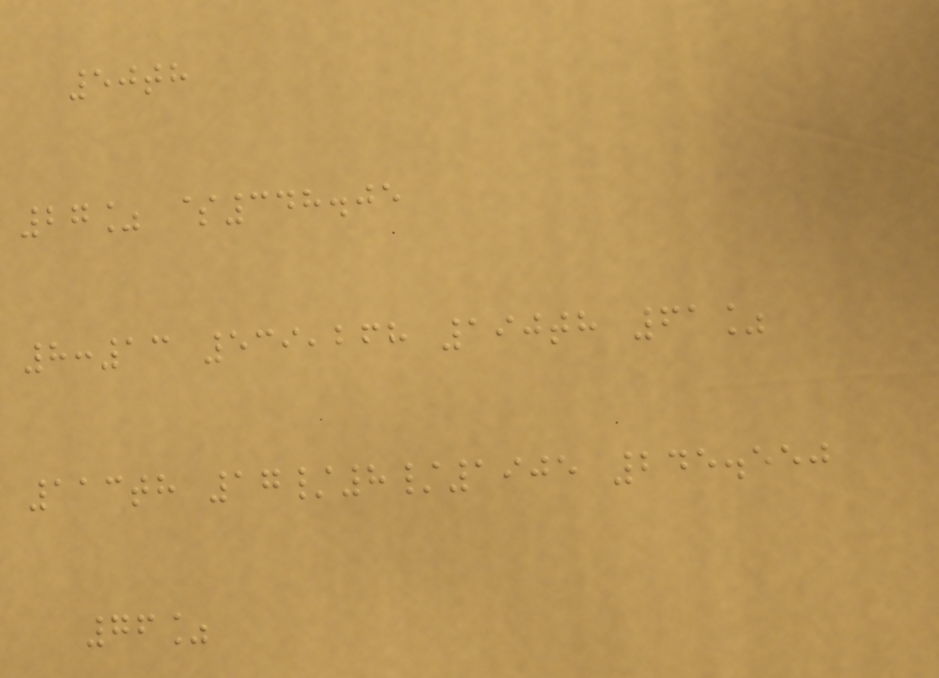50th
27% $348.05
8:13 539,268 190th 61%
113th 17/8/1905 245.550
76%
